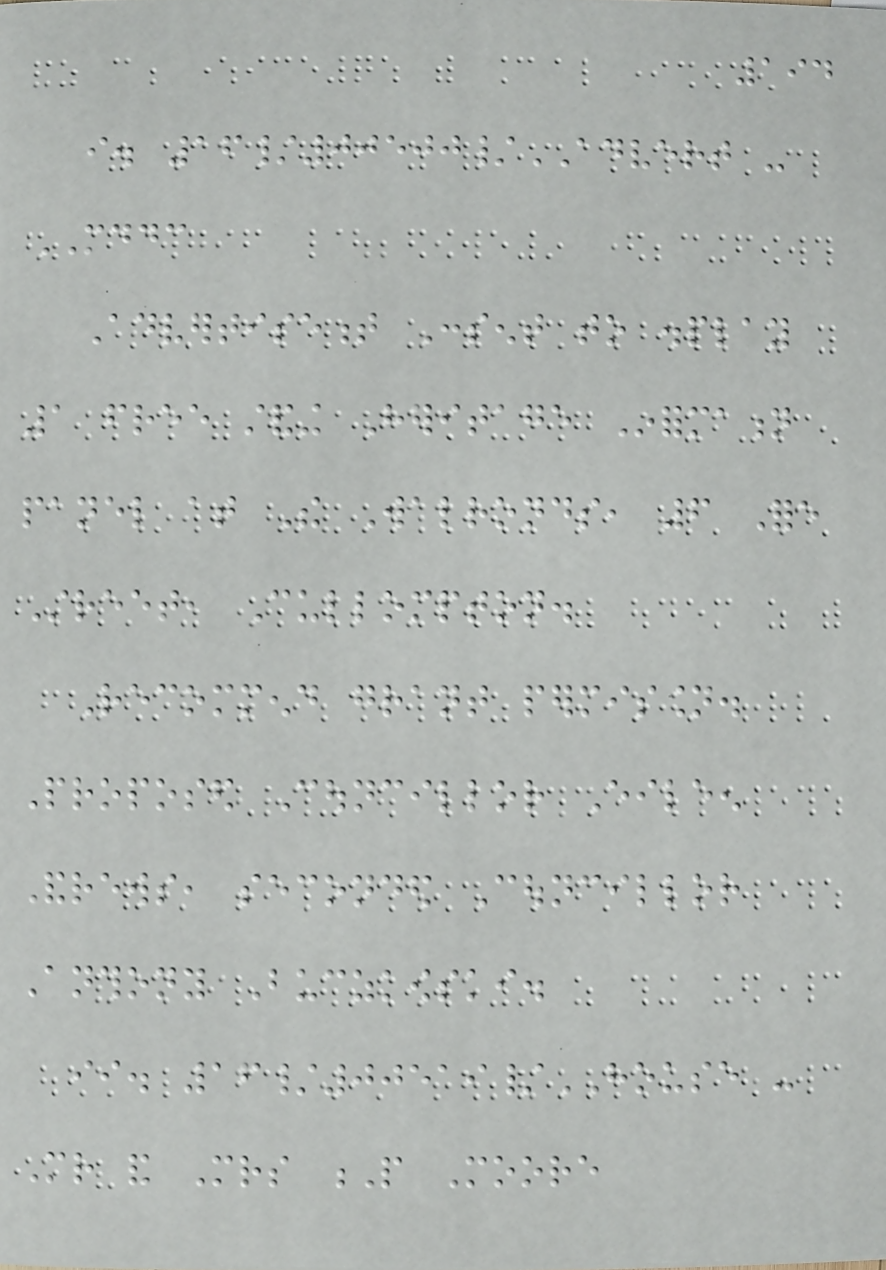194
i. 16/00500/ADVERT -
MDDC
Advertisement Consent to display
1 free standing Heritage Information
panel at The Walronds, 6 Fore
Street, Cullompton.
Recommend grant permission.
Proposed Councillor Eileen
Andrews, seconded Councillor
Anthony Buczkowski.
ii. 16/00519/HOUSE -
Mr and Mrs P Moore
